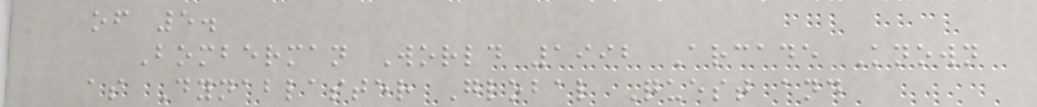of 5.
Bomberman World 1992 Arcade Known
as Dynablaster Global Quest and
